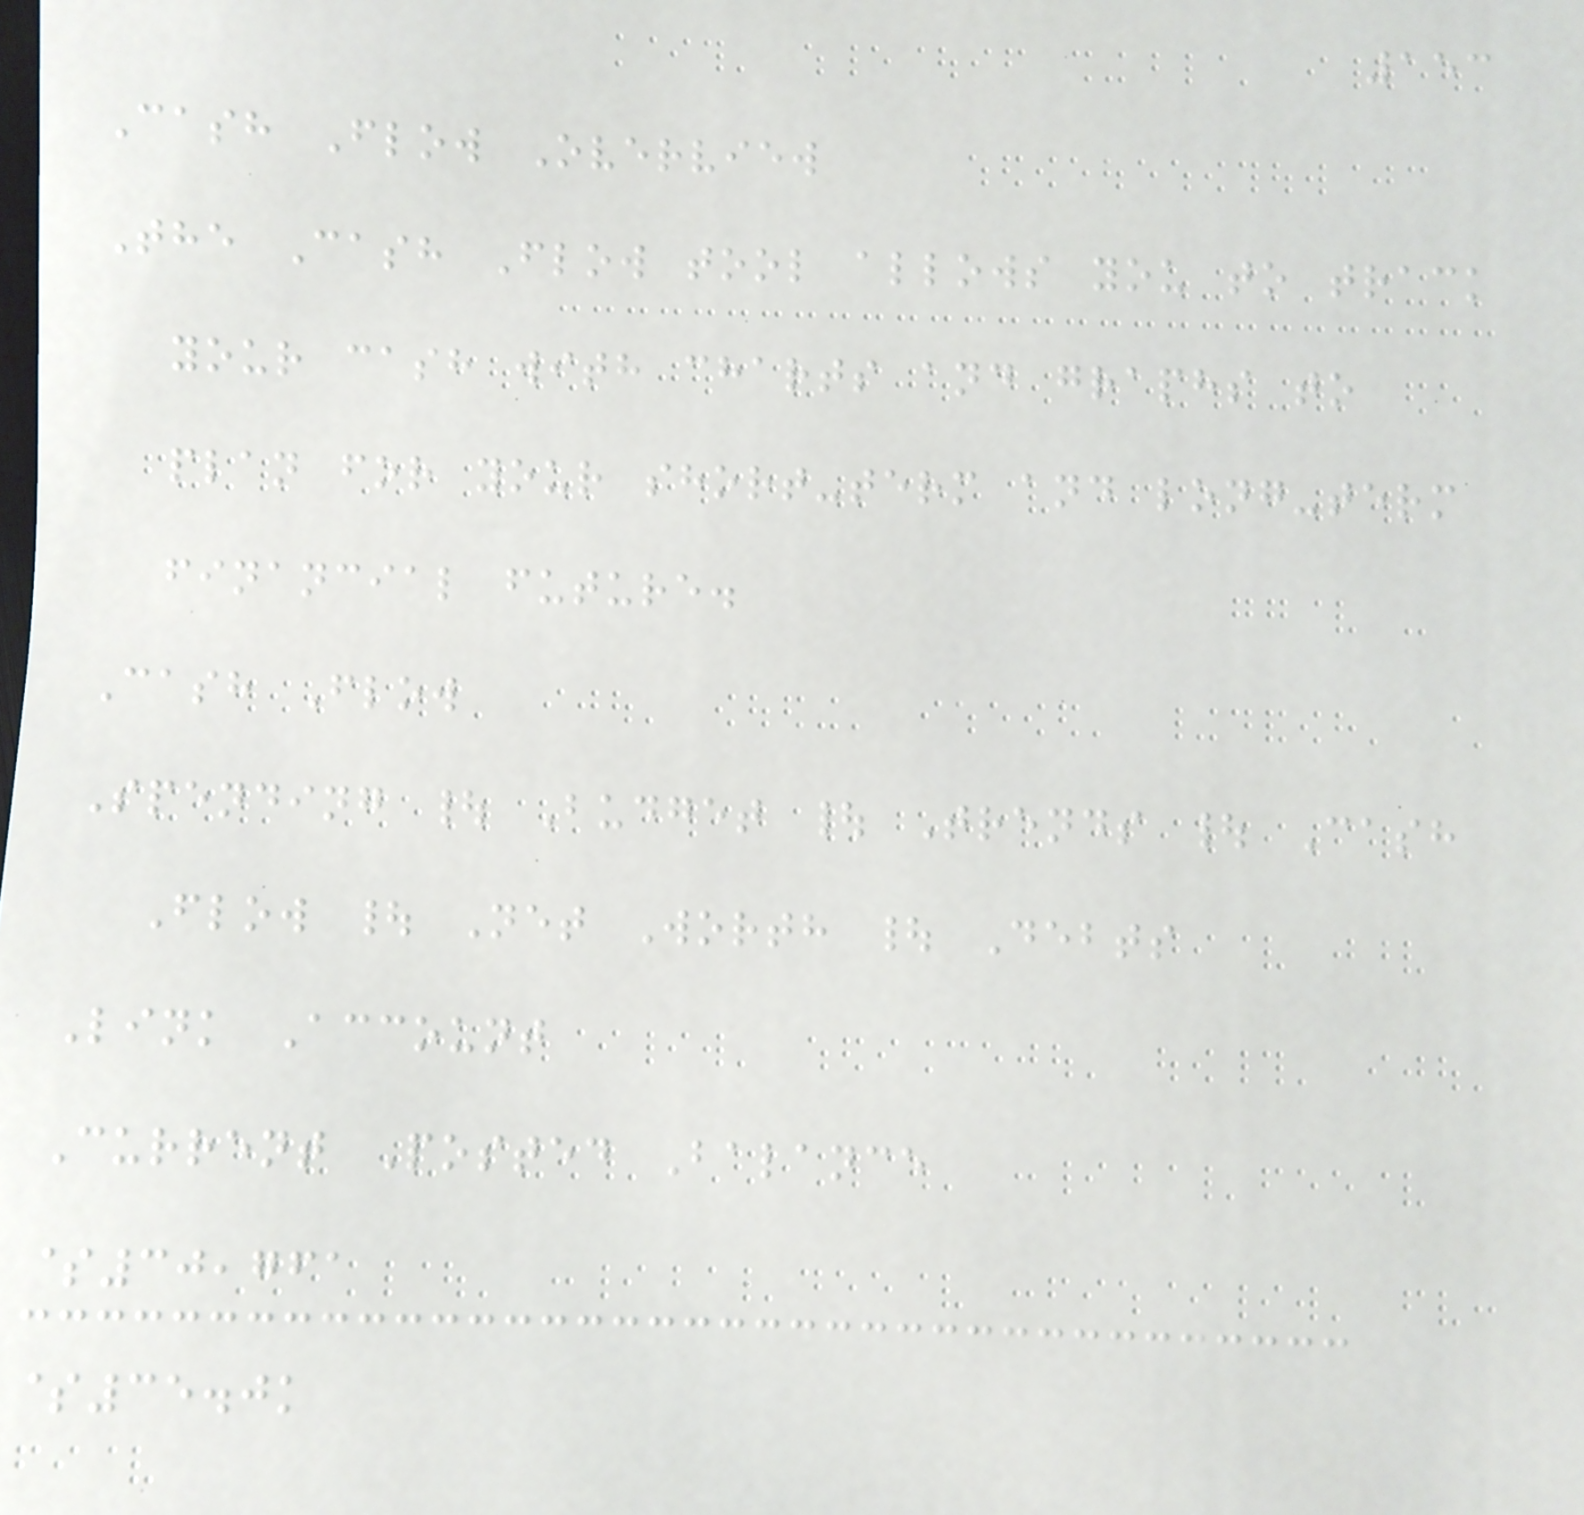153
Cash Flow Overview
The Cash Flow tool allows you to track
your cash with charts and graphs to
plan for your short-term and long-term
financial future.
Cash Flow
Spending | Budget | Trends | Cash
Flow | Net Worth | Debts
Link Account
Current Posted Balance
$30,761
$35.0k
